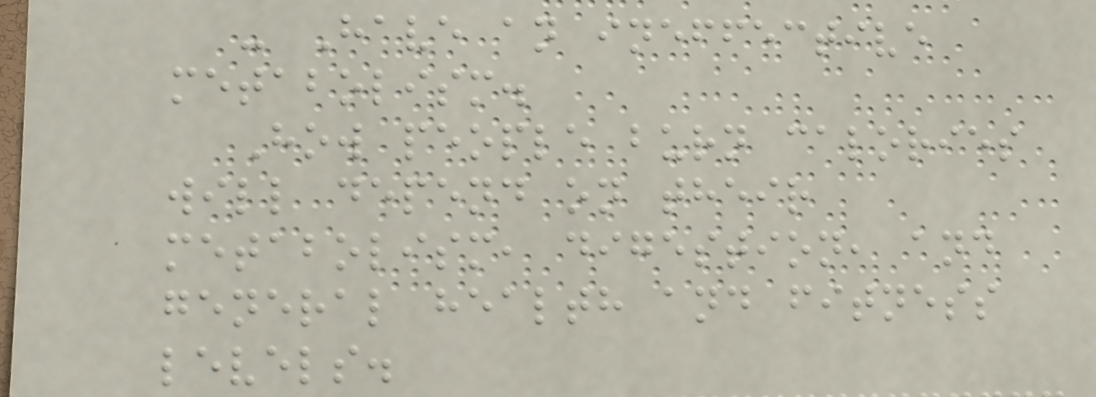- Have an ineffective
metabolism.
How people burn calories
will depend on their
metabolism, digestion, and
general health and fitness
levels.
